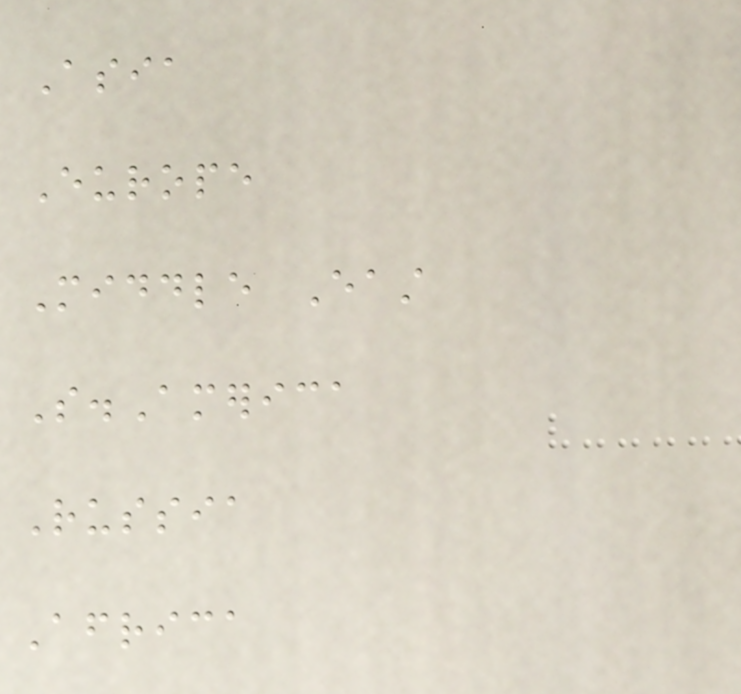Asia
Europe
Middle East
S.America
Russia
Africa
